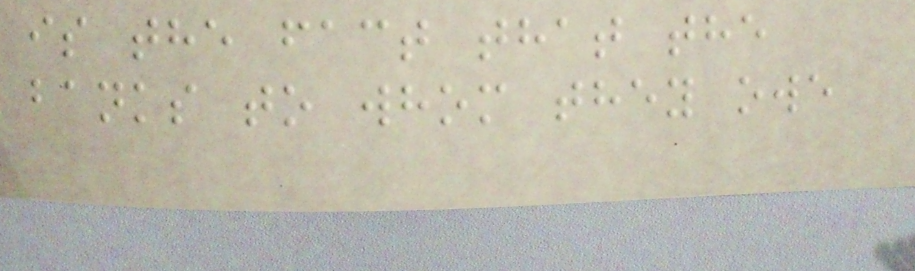is the fact that the
banks to whom they owe
